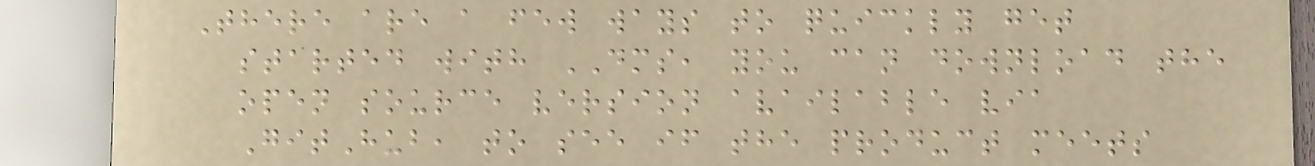There are a few ways to quickly get
started with DMS, you can download the
open source version available via
GitHub, to see if the product meets
